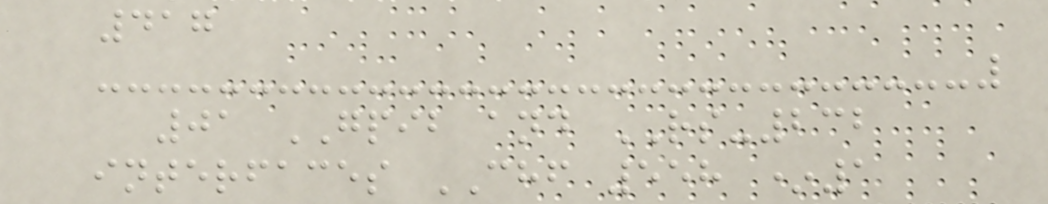417
01 GPIB and RS-232
interfaces CHF 558 *1
